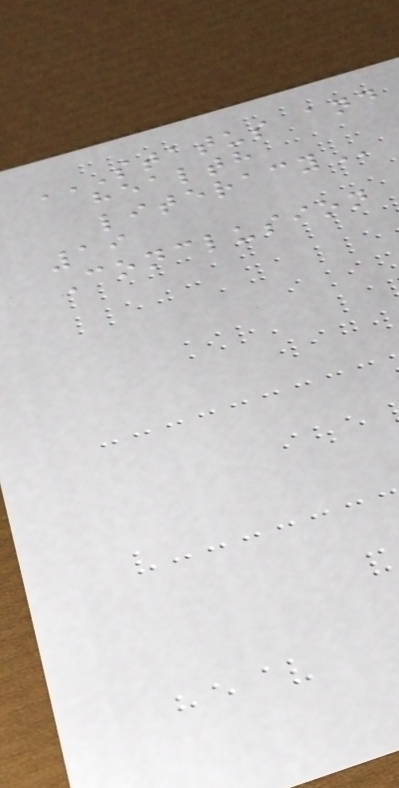STATUS AND
HEALTH
LITERACY
19
Conclusion
